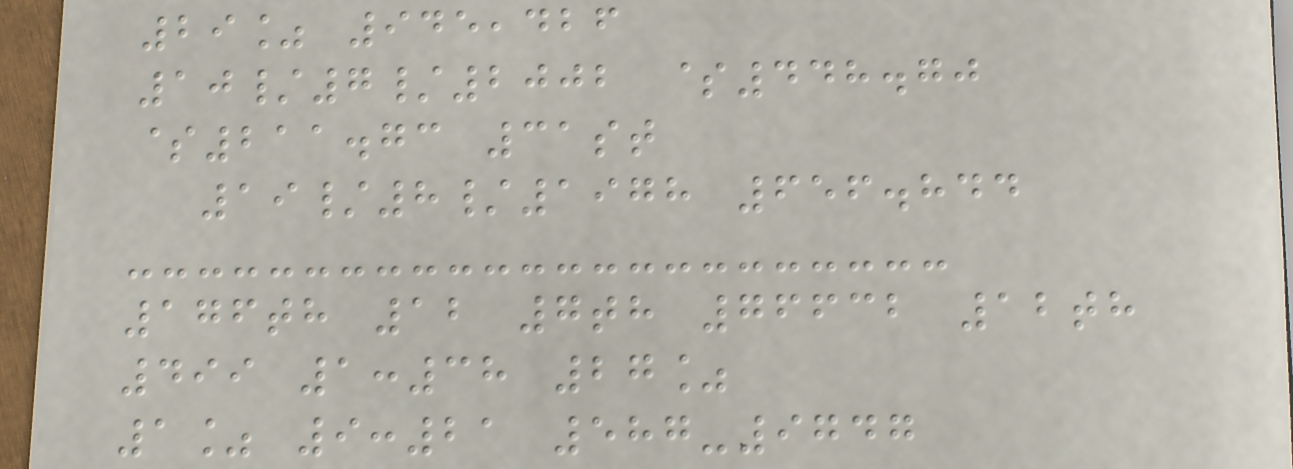29% 945,426
10/7/2002 $448.70
$211.73 31st
19/8/1978 656.844
176th 12 7th 76632 12th
499 1:38 27%
1% 9:21 587-9747
